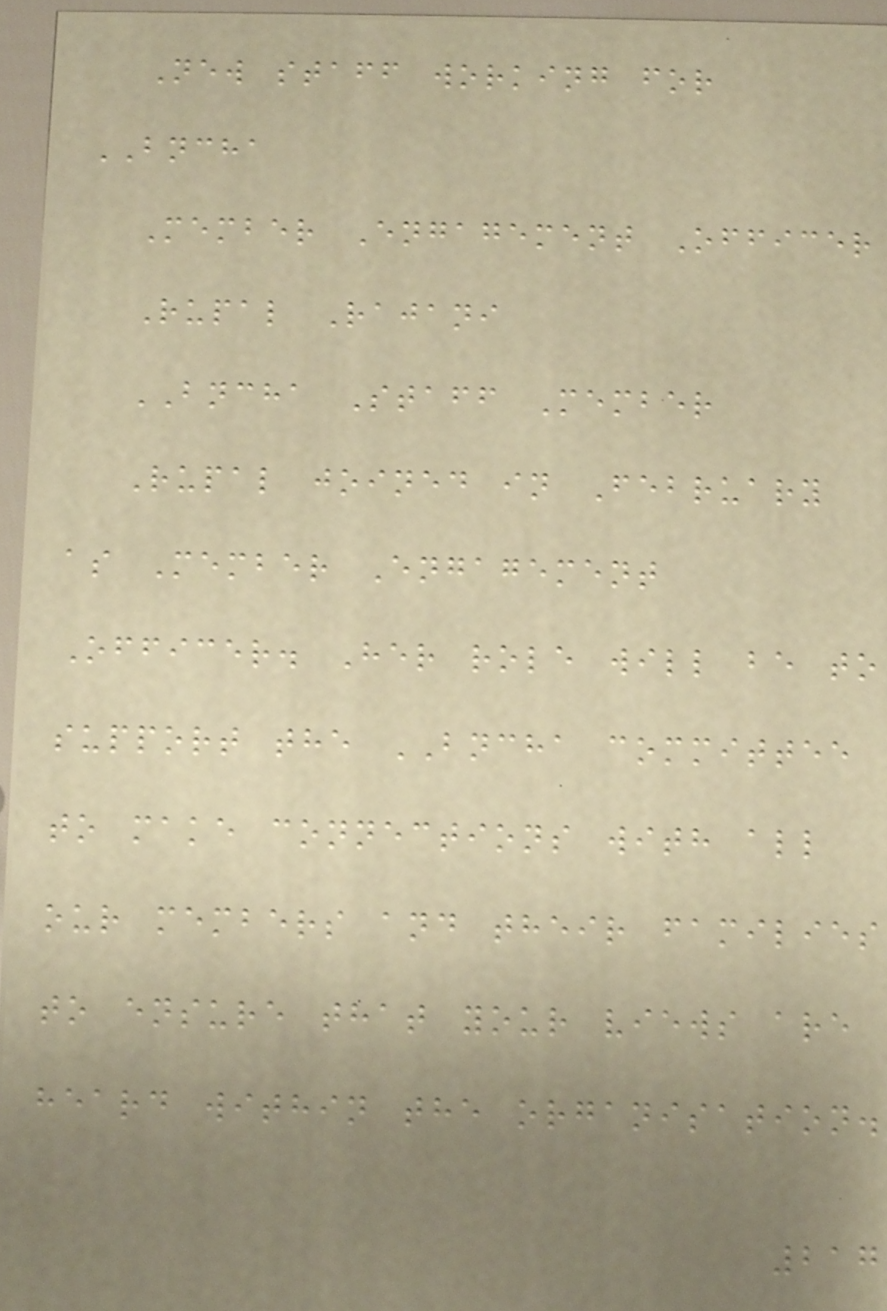New staff working for
BNCHA
Member Engagement Officer
Rupal Rajani
BNCHA Staff Member
Rupal joined in February
as Member Engagement
Officer. Her role will be to
support the BNCHA committee
to make connections with all
our members and their families
to ensure that your views are
heard within the organisation.
217
